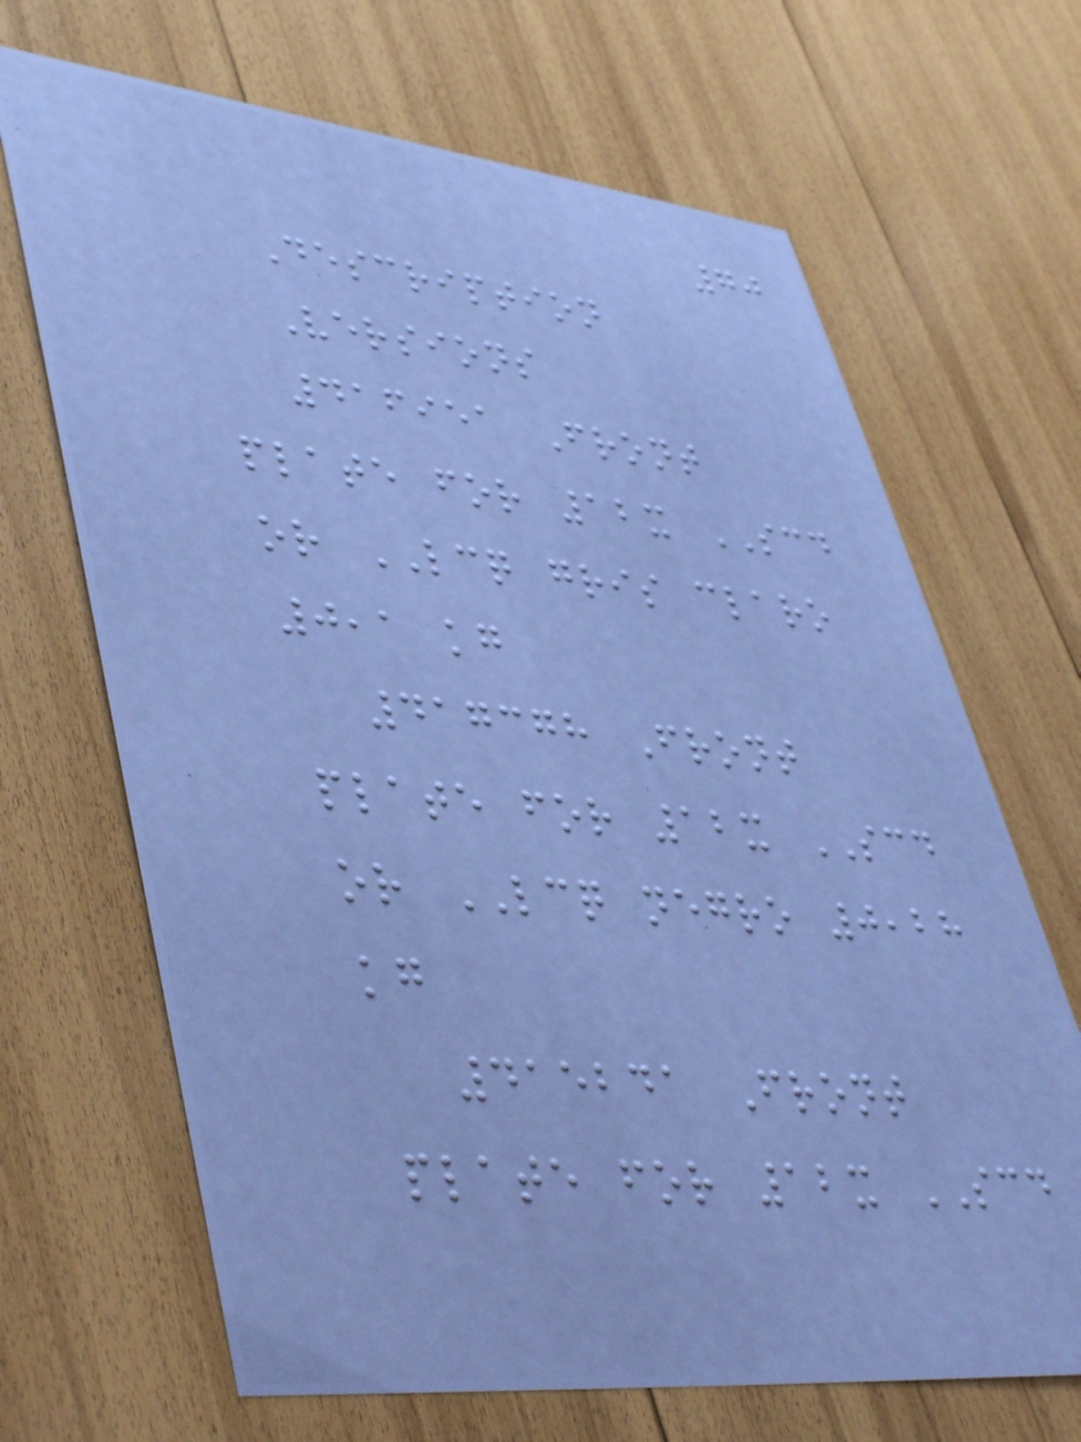70
Description
Versions
416951 Front
plate for 12x SCD
or LCQ gris claro
0,1 kg
417378 Front
plate for 12x SCD
or LCQ negro 0,28
kg
415241 Front
plate for 12x SCD
